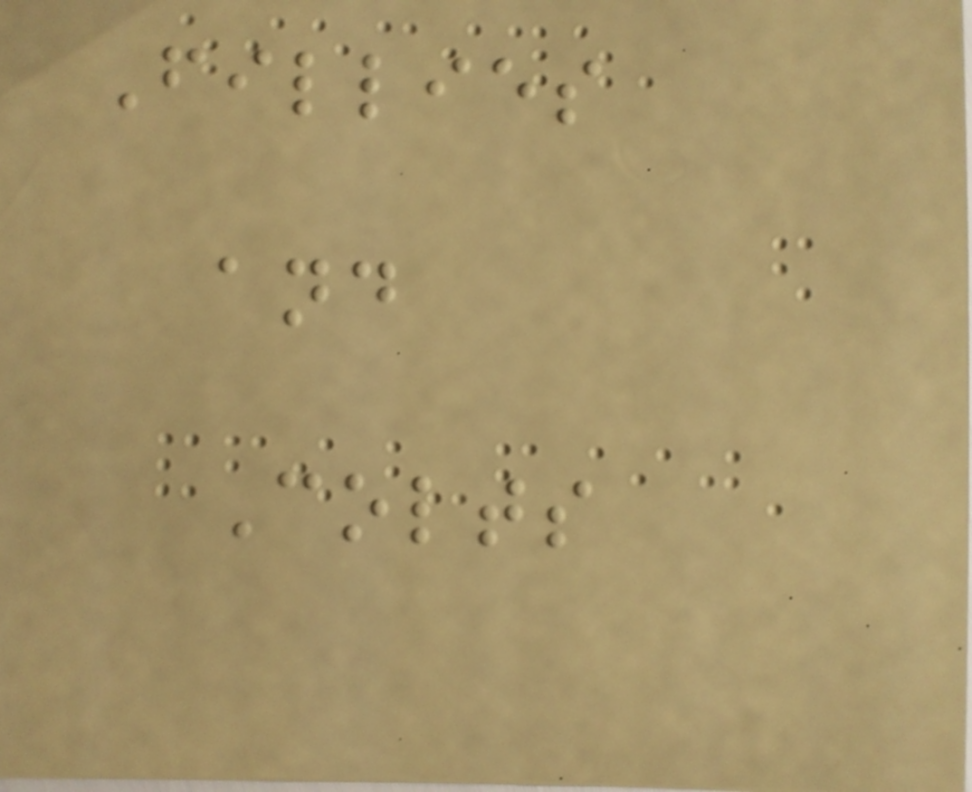Fillies
and
Colts
